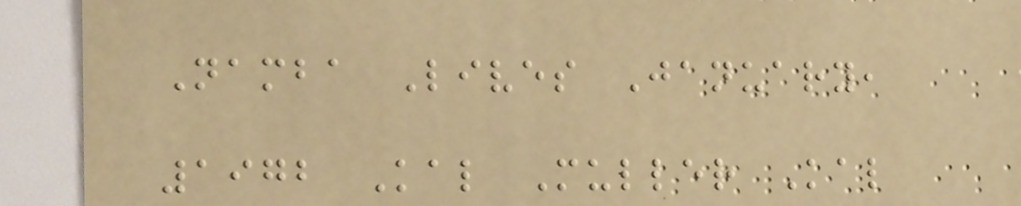Namba Lives January,
1972 Kal Muller Kal
